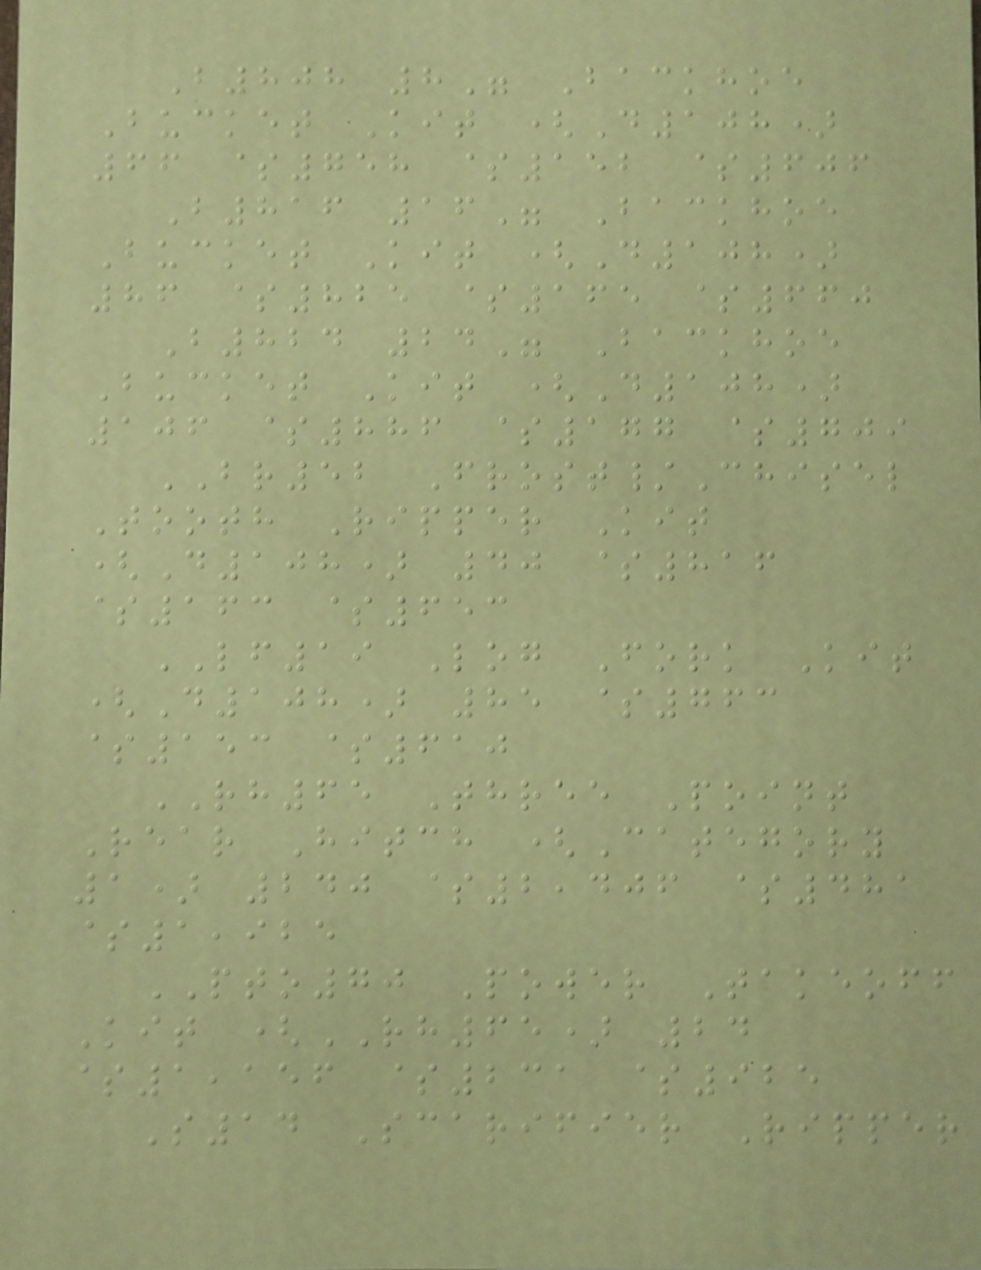B808 8" Backhoe
Bucket Kit (D108)
66 $758 $152 $606
B816 16" Backhoe
Bucket Kit (D108)
86 $825 $165 $660
B824 24" Backhoe
Bucket Kit (D108)
106 $886 $177 $709
BR52 Frost/Chisel
Tooth Ripper Kit
(D108) 40 $816
$163 $653
LF19 Log Fork Kit
(D108) 85 $763
$153 $610
RH65 Three Point
Rear Hitch (Category
1) 240 $2,406 $481
$1,925
PTO70 Power Takeoff
Kit (RH65) 24
$1,156 $231 $925
S14 Scarifier Ripper
